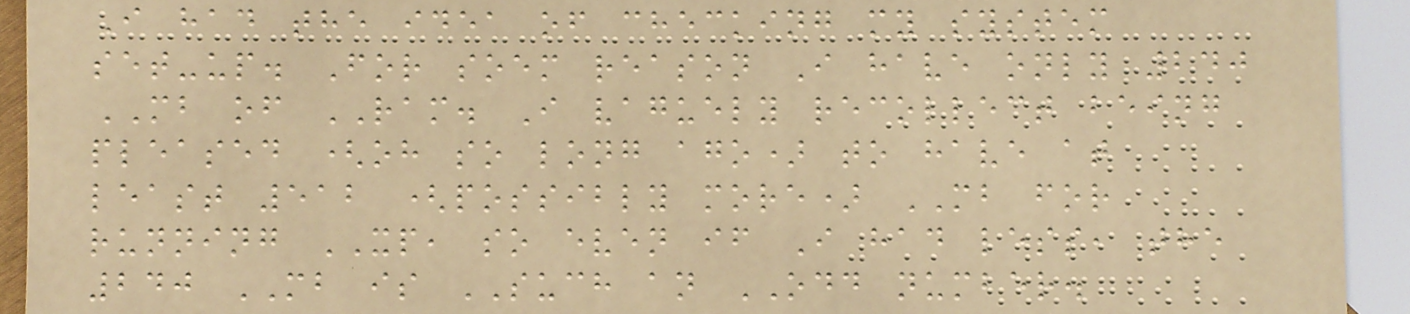I had the idea of checking my system
set-up. For soem reason I have only 240
MB of RAM. I vaguely recollect being
pleased (oh so long ago) to have at
least 512 (possibly more) MB for
running XP, so even if I had less, the
240 MB is SUCH an ODD number.
